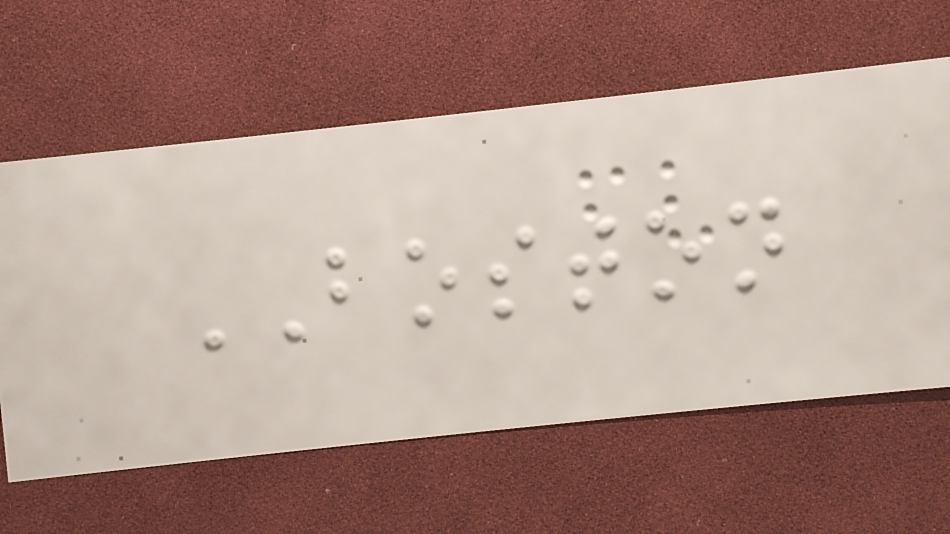BOSTON
